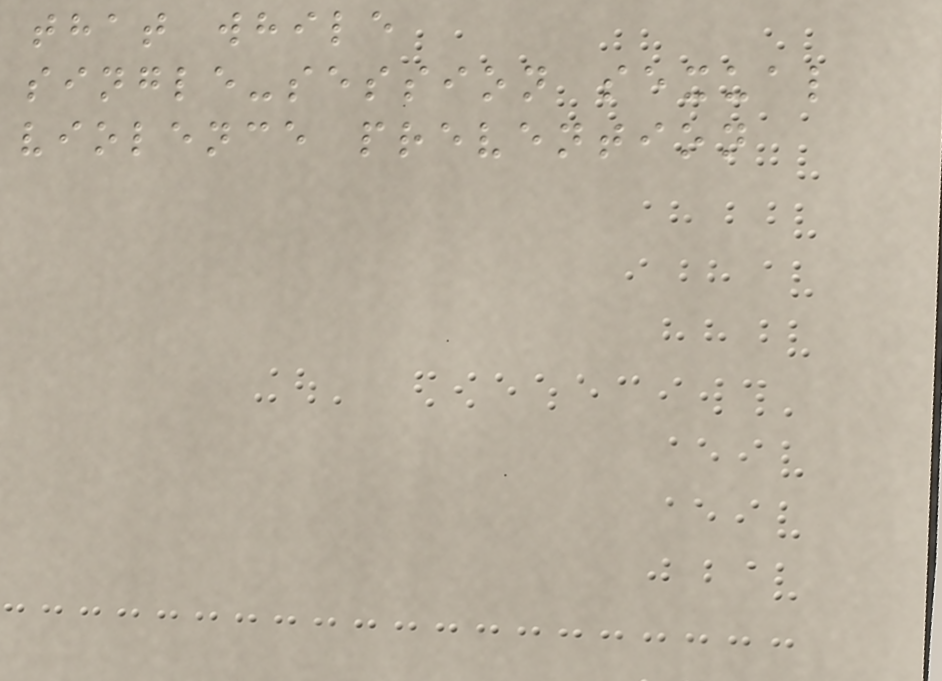that while
single-session sexual
violence prevention
